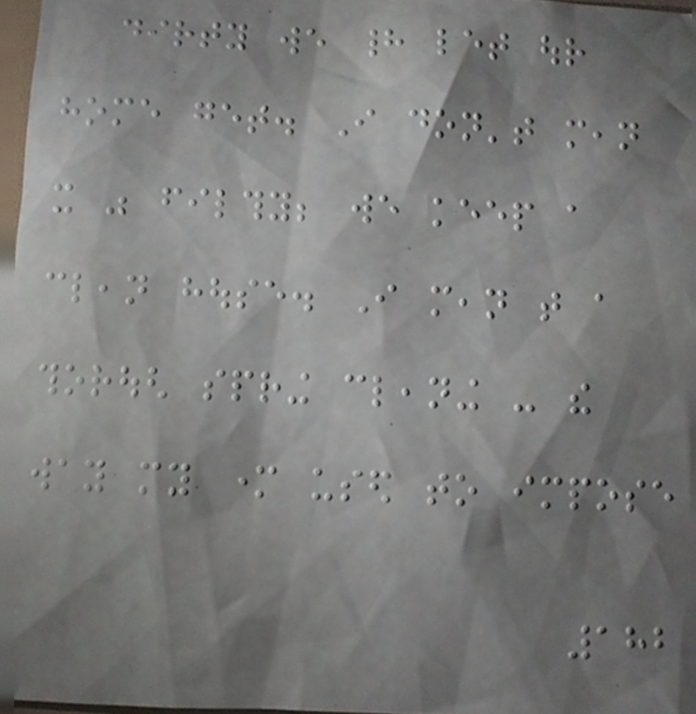dirty we had let our
home get. I don't mean
it was filthy; we keep a
clean house. I mean that a
thorough spring cleaning - the
way my mother used to impose
182
